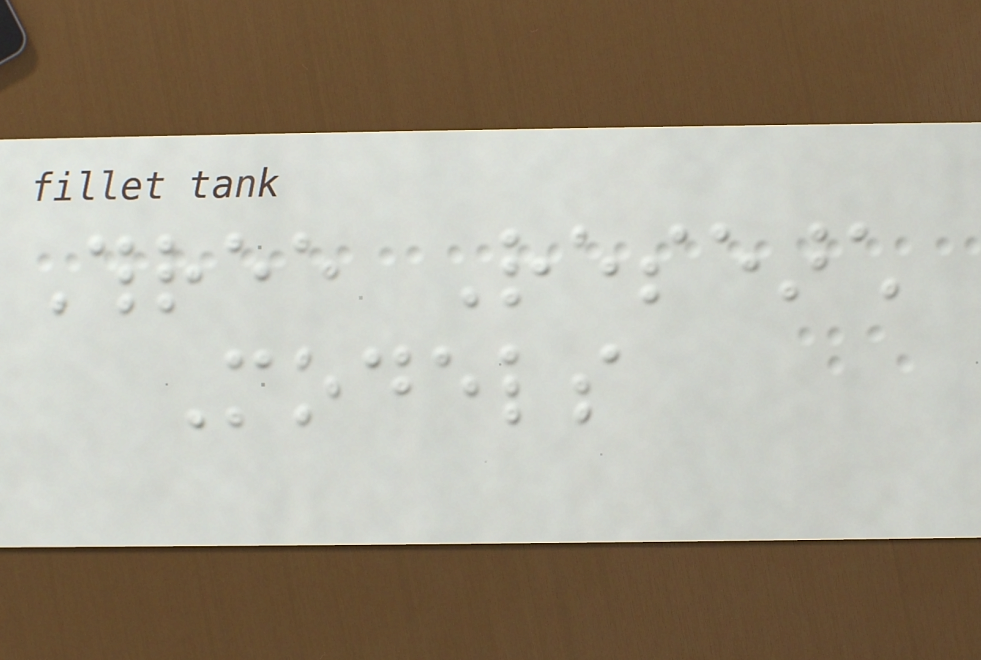Three Research
Models
